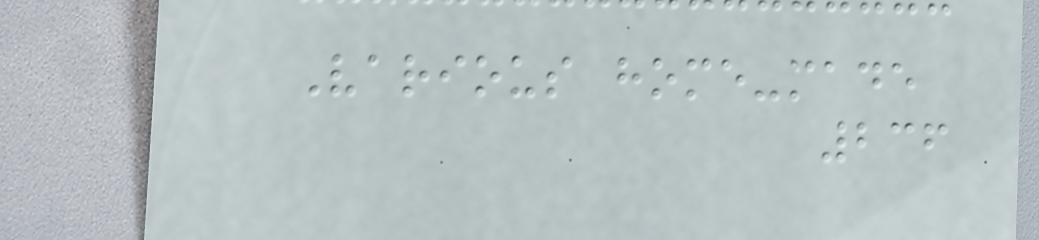Various home-made
236
